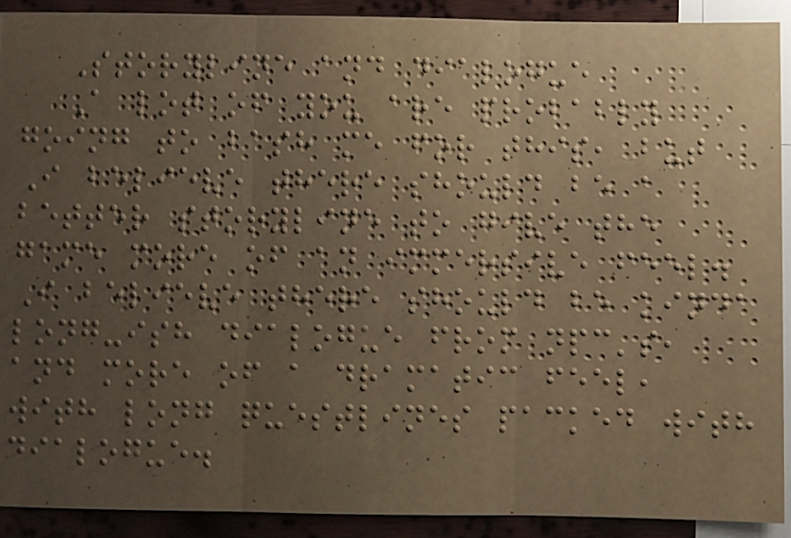Storyline and dialogue
A lot of you are probably
going to bash me for this, but
I believe there should be a
better storyline to give the
game more of an immersive feel.
I believe there should be kinda
long-ish dialogue from npc's,
and more of a dramatic feel,
with long questlines packed with
dialogue.
